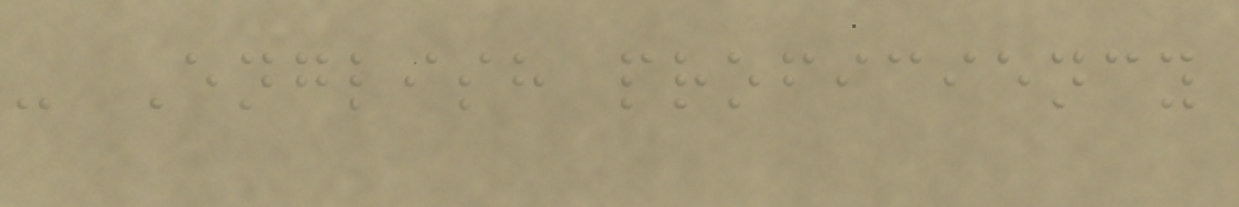- English proficiency
